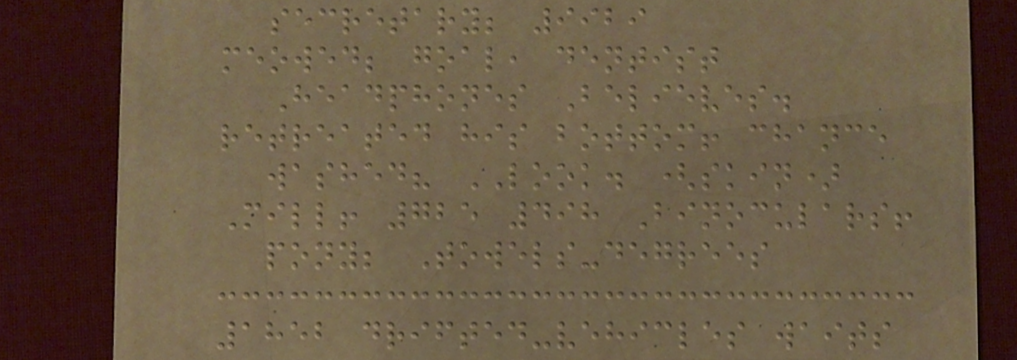secretary; 9929
meowed; goal, dentist
Headphones Believes.
retreated his bottom! chance
washed? LOOK. (skin)
Mill! 725 498 Binoculars!
pony; Towels-degrees
1852 drifted-vehicles waits
